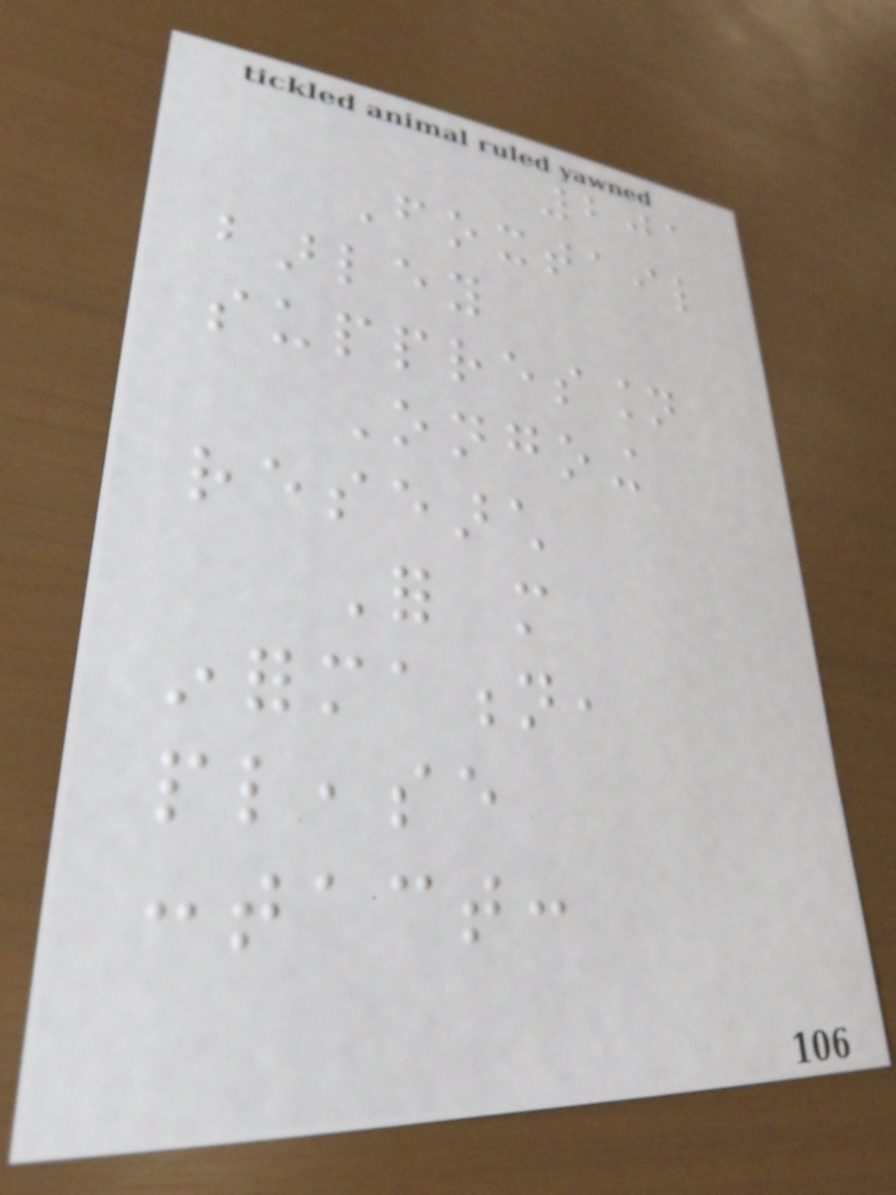201
Foxtail
barley
suppression
Ongoing
research
For more
information,
please
contact:
